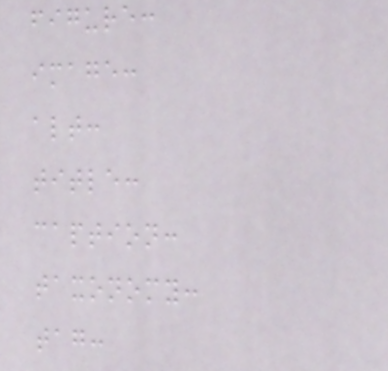figure:
image:
alt:
title:
caption:
taxonomy:
tag:
